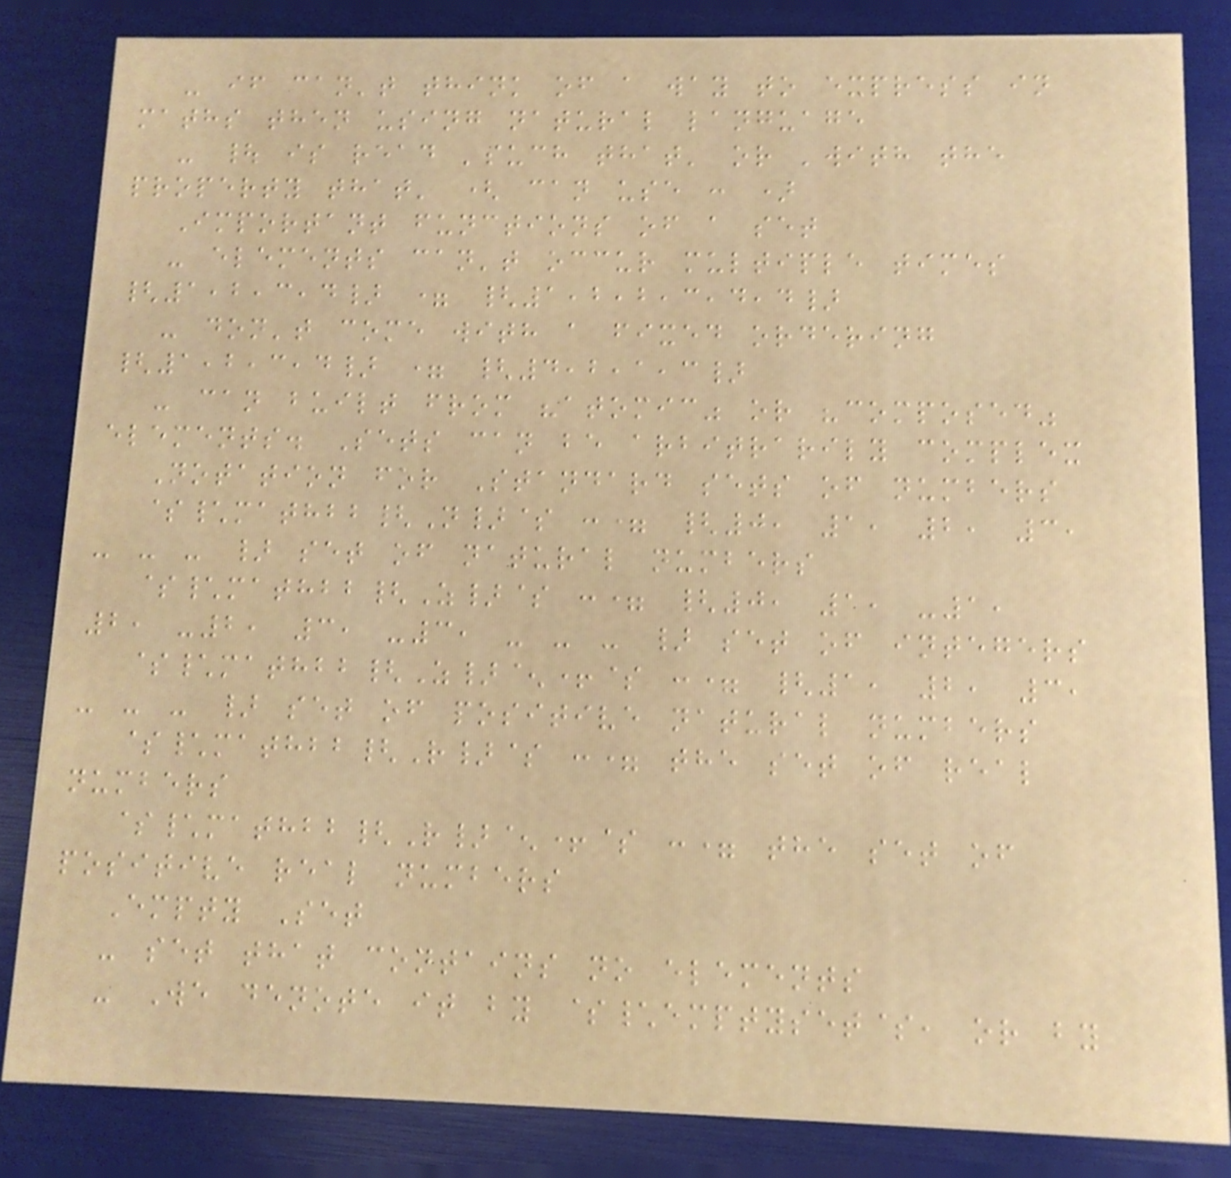- if can't think of a way to express in
maths then using natural language
- | is read 'such that' or 'with the
property that' ( can use : )
Important functions of a set
- elements can't occur multiple times
{1,2,3,4} = {1,2,2,3,4,4}
- don't come with a fixed ordering
{1,2,3,4} = {4,2,1,3}
- can built from "atomic" or "composed"
elements. Sets can be arbitrarily complex
Notation for Standard sets of numbers
$\mathbb{N}$ := {0, 1, 2, 3,
- - - } set of natural numbers
$\mathbb{Z}$ := {0, 1, -1,
2, -2, 3, -3, - - - } set of integers
$\mathbb{Z}^+$ := {1, 2, 3,
- - - } set of positive natural numbers
$\mathbb{R}$ := the set of real
numbers
$\mathbb{R}^+$ := the set of
positive real numbers
Empty Set
- set that contains no elements
- We denote it by $\emptyset$, or by
